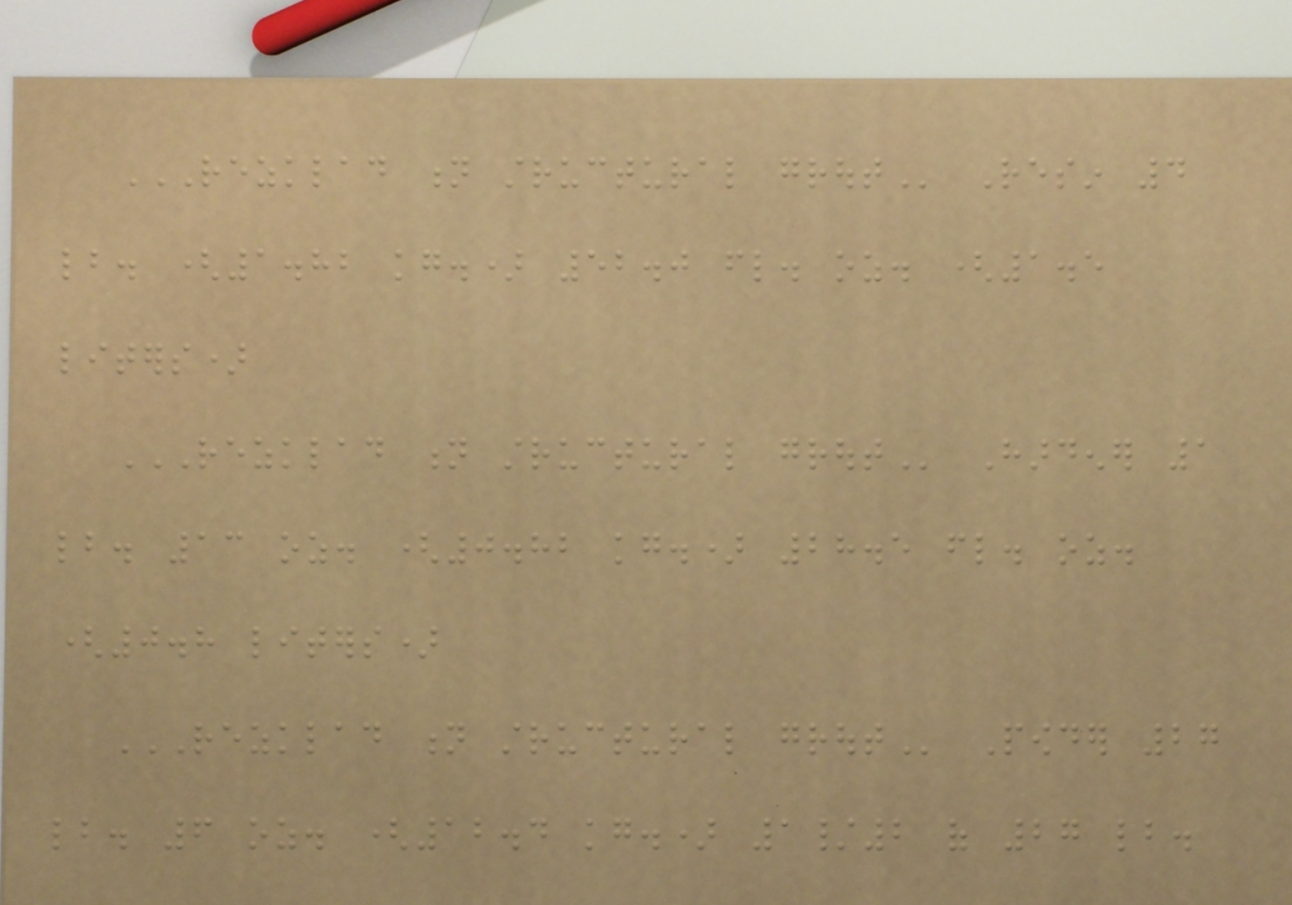REZKLAD N STRUCTURAL GROUT Resin 4
lb. (1.82 kg.) 52.0 fl. oz. (1.5
liters)
REZKLAD N STRUCTURAL GROUT Hardener 1
lb. 13 oz. (0.82 kg.) 28.5 fl. oz.
(0.8 liters)
REZKLAD N STRUCTURAL GROUT Powder 27
lb. 6 oz. (12.4 kg.) 1/2 of 27 lb.
